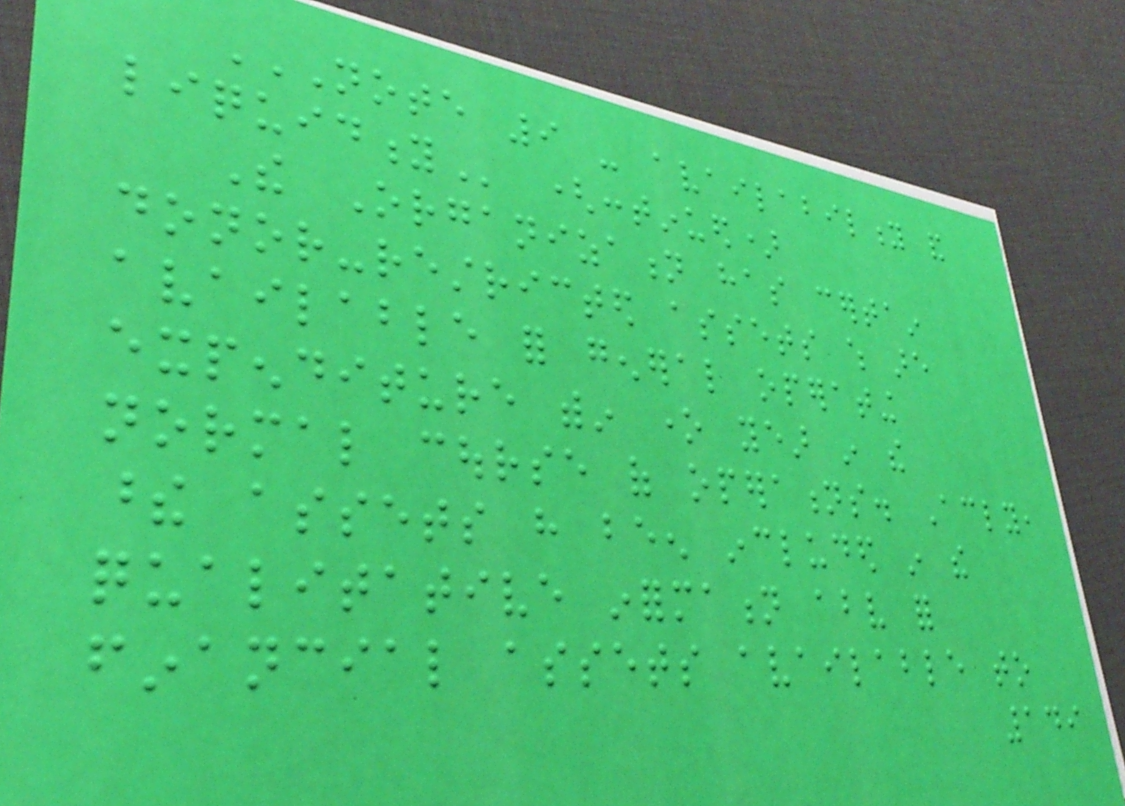NOTE 9 - AVAILABILITY AND
LIQUIDITY (continued)
The Organization has certain
donor-restricted assets which are
available for general operating
expenditure within one year in the
normal course of operations. Accordingly,
these assets have been included in the
qualitative information above for
financial assets available to
149
